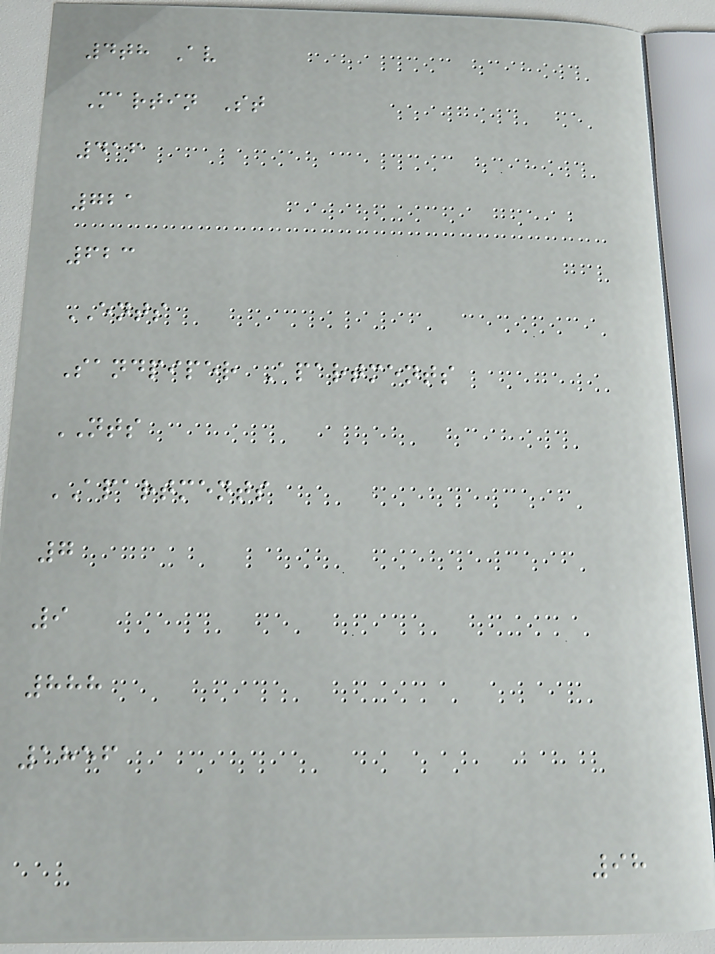4th Av
Martin St
416
721
623
ENTS
Sandpiper Apartments
NTS
APARTMENTS
7
9
888
1856
98
